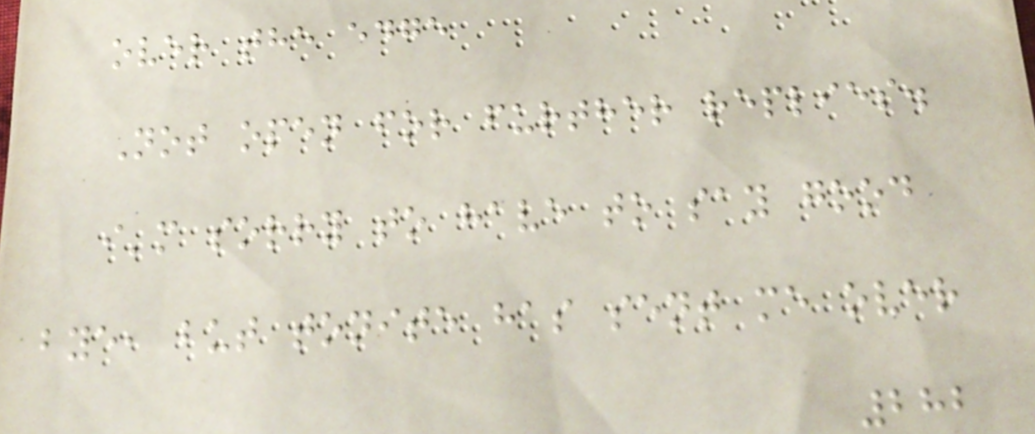over the edge
Not open for further replies.
i'm sorry to have to say good
bye, but tonite has sent me over
282
